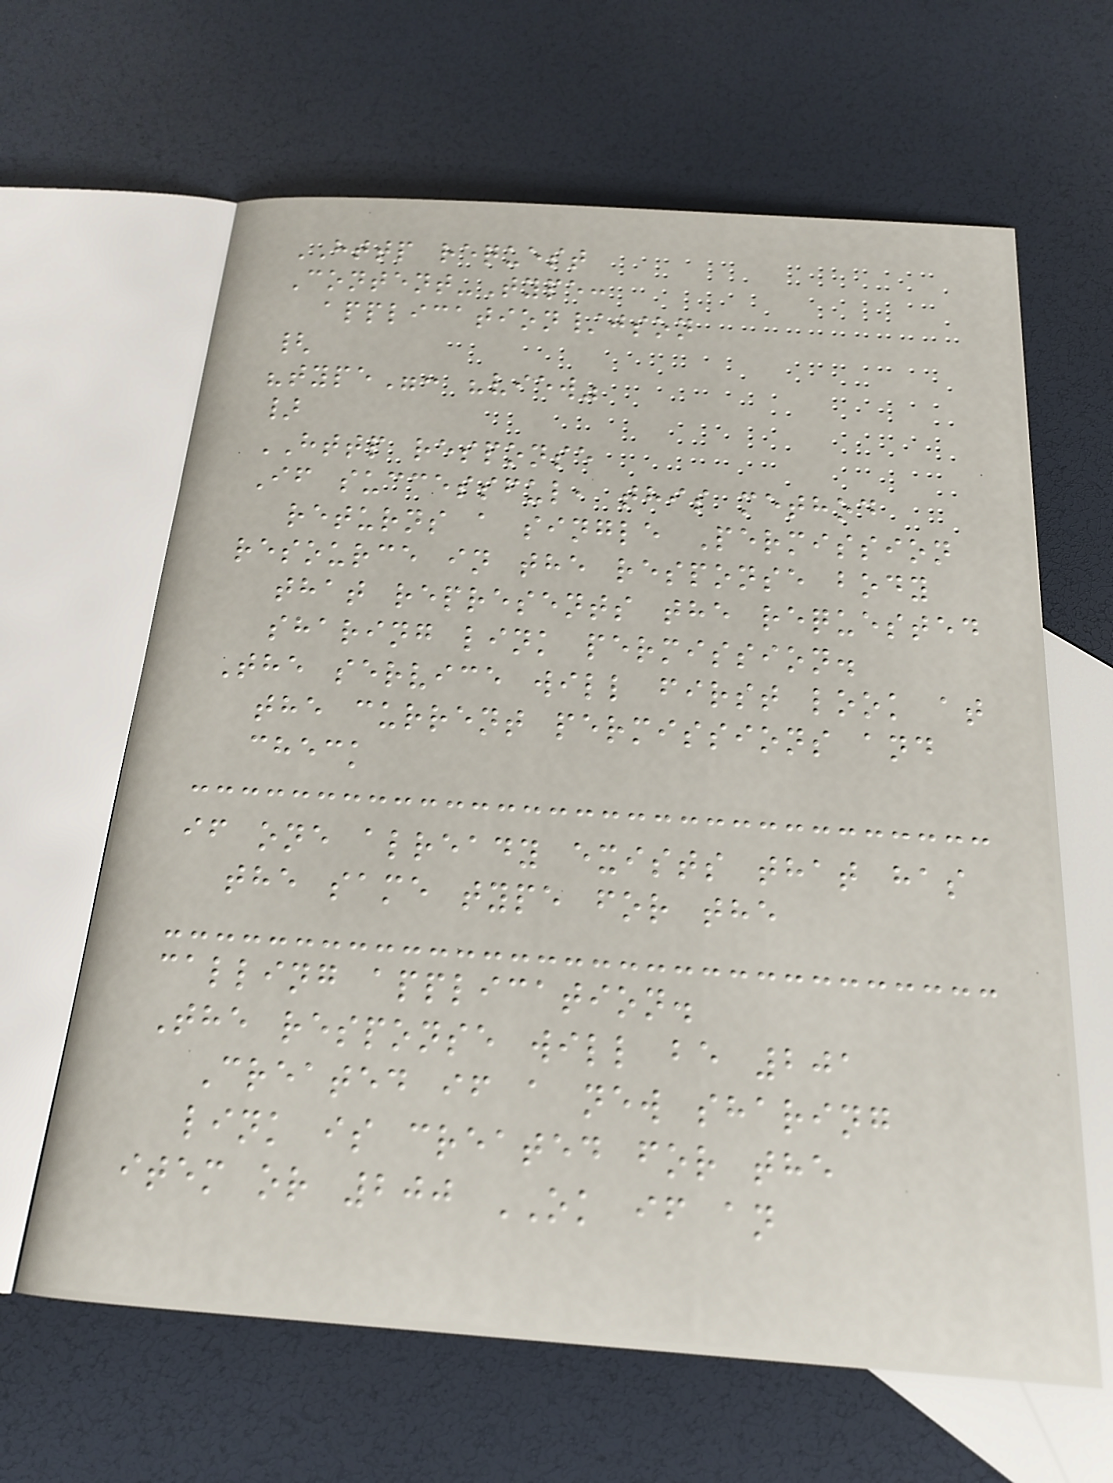HTTP request
Content-Type:
application/json
{
"type": "view"
}
HTTP response
If successful, this method
returns a single Permission
resource in the response body
that represents the requested
sharing link permission.
The service will first look at
the current permissions and
check
if one already exists that has
the same type for the
calling application.
The response will be 201
Created if a new sharing
link is created for the
item or 200 OK if an
